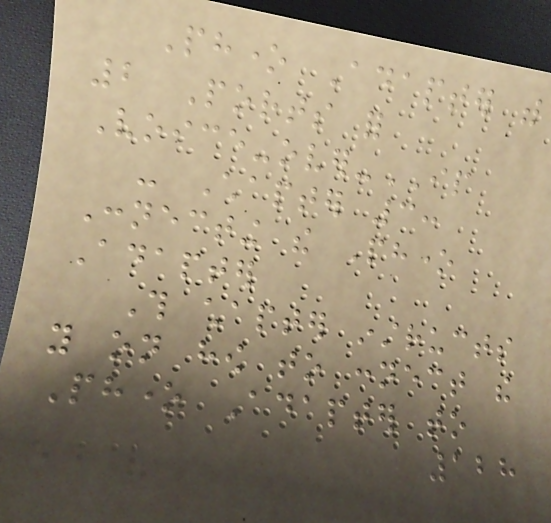Phone Adapter with
2 Ports for
Voice-over-IP
- Chapter 3:
Connecting the Phone
Adapter
This chapter instructs
you on how to connect the
Phone Adapter to
128
